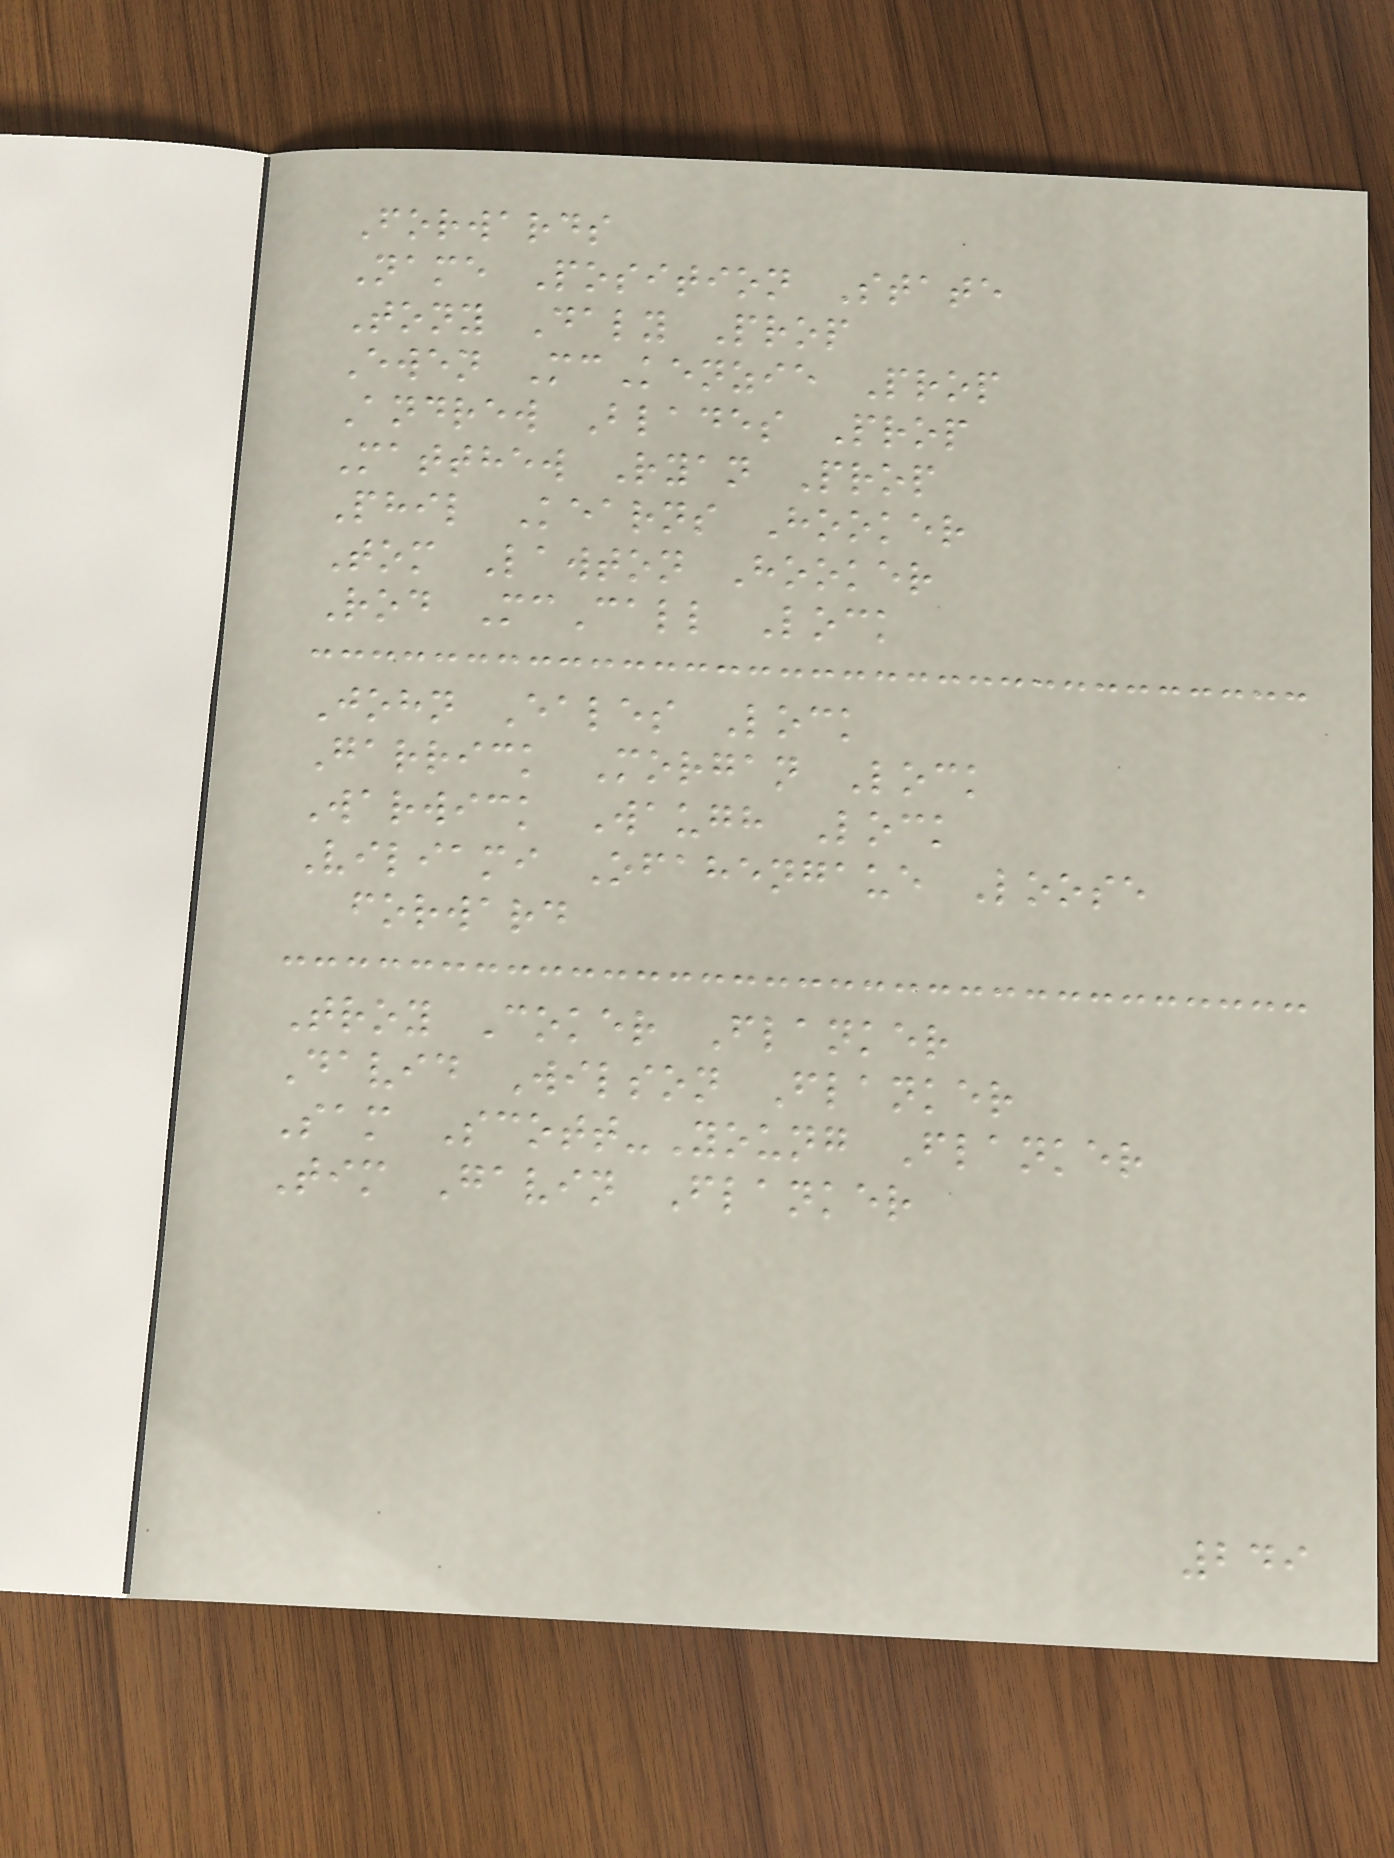Forwards
Name Position State
Tony Daly Prop
Ewen McKenzie Prop
Andrew Blades Prop
Matthew Ryan Prop
Phil Kearns Hooker
Tom Lawton Hooker
Rod McCall Lock
John Eales Lock
Garrick Morgan Lock
Warwick Waugh Lock
Viliami Ofahengaue Loose
forward
Troy Coker Flanker
David Wilson Flanker
Sam Scott-Young Flanker
Tim Gavin Flanker
249
